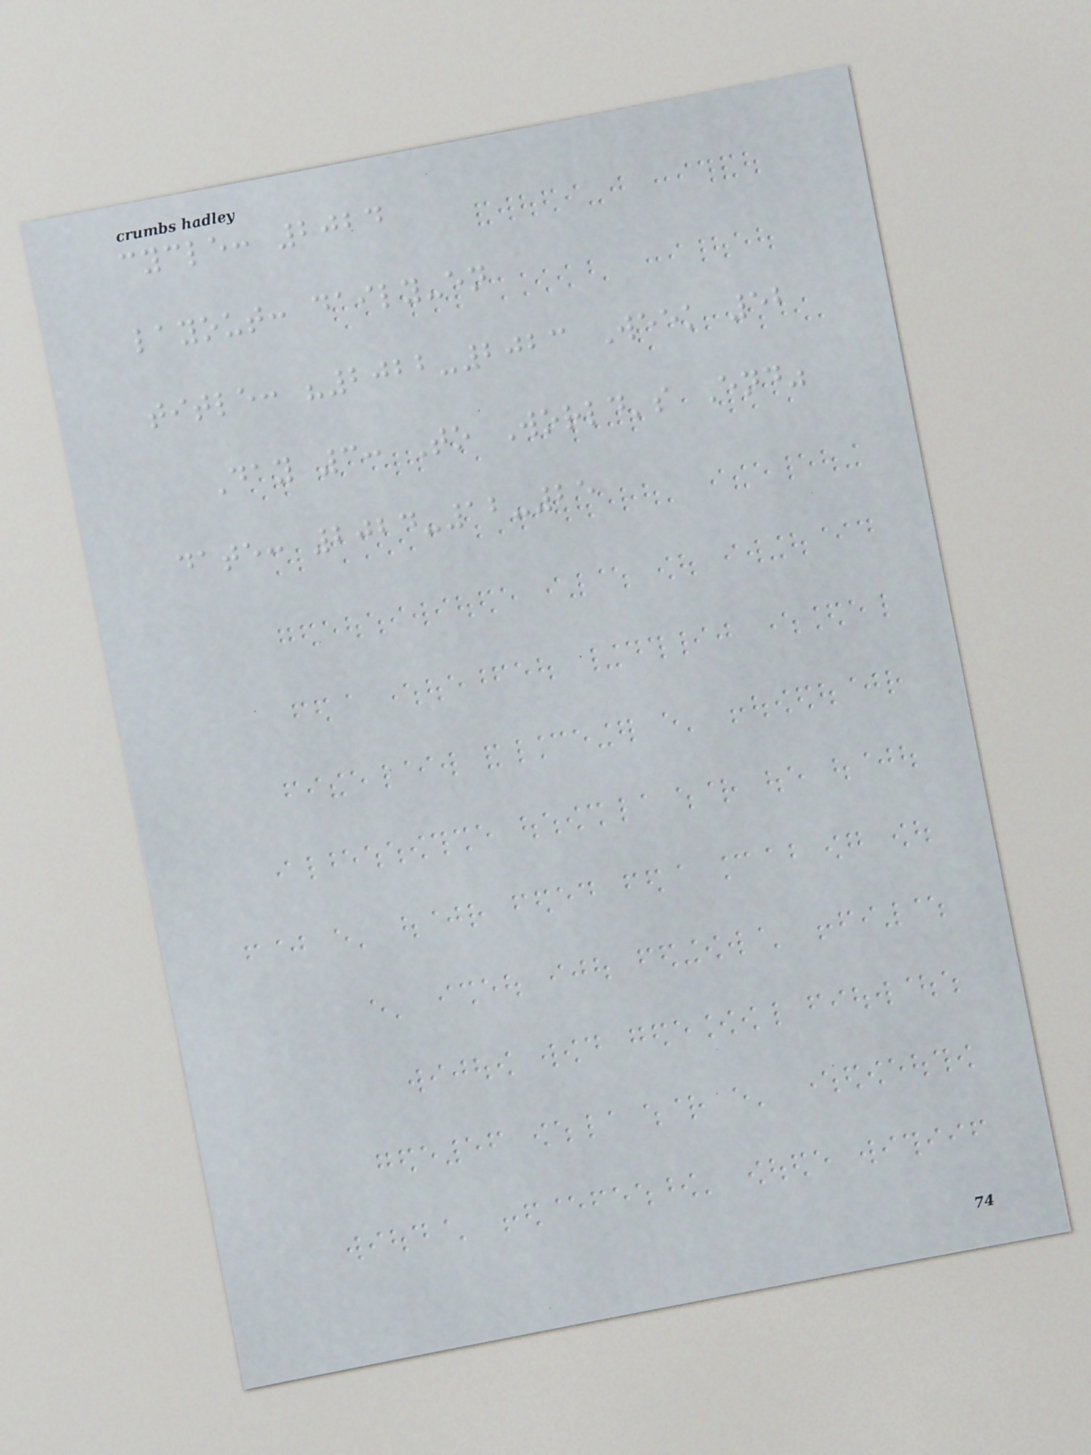cycle: 2024
layout: daily-en
title: "2022-2023 Week 52
Day 3: To World's End"
date: 2024-12-25
